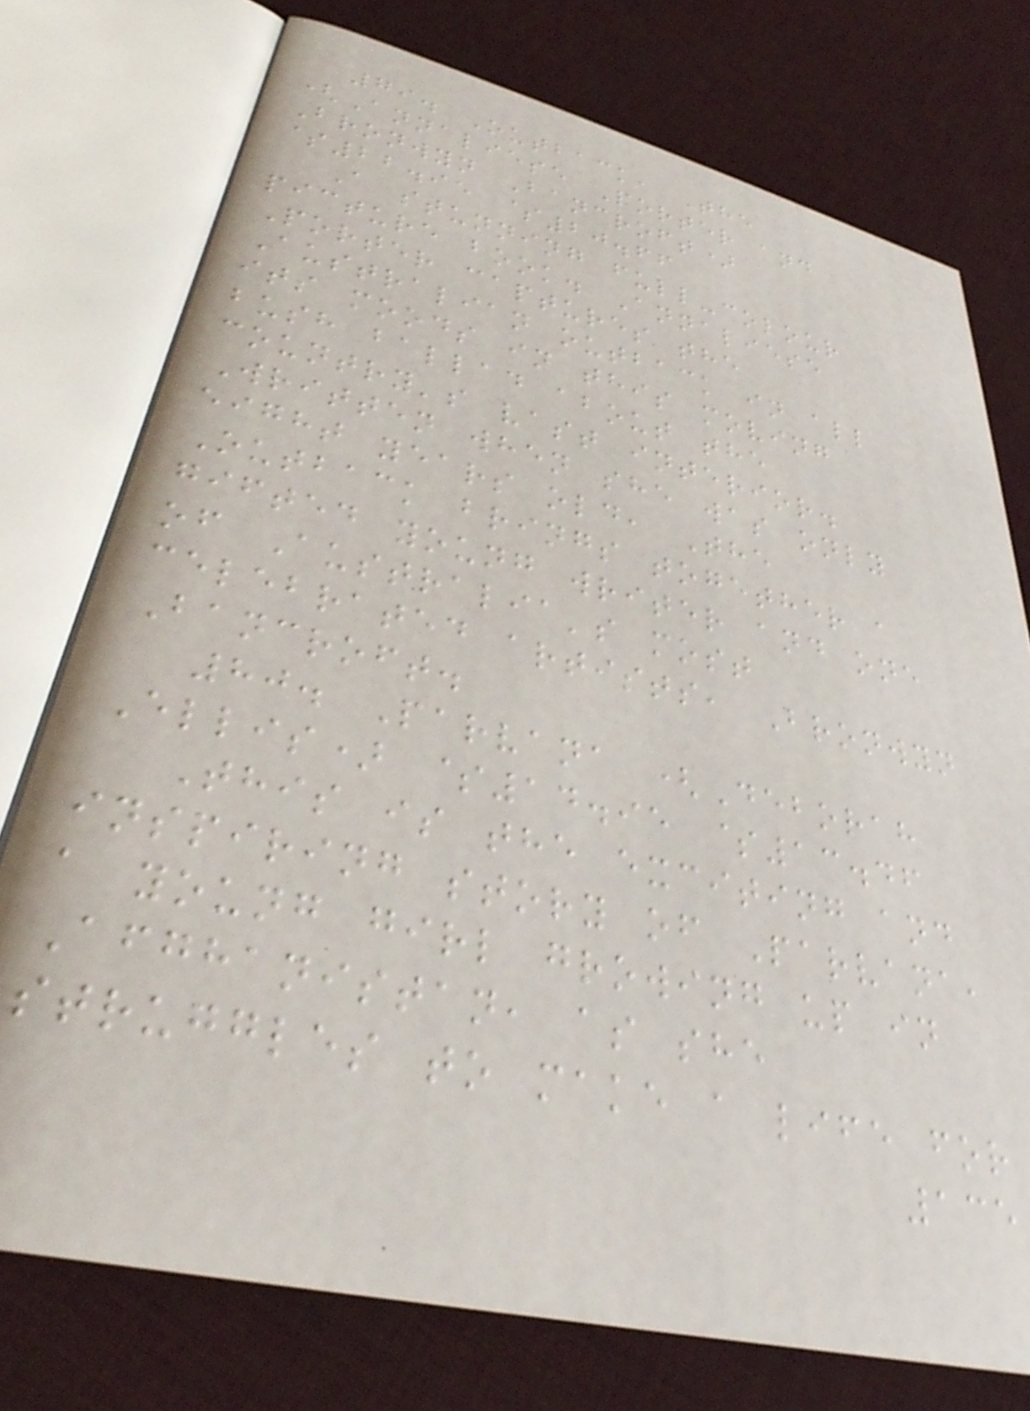79. Outback, The
(Annaliese Porter and
Bronwyn Bancroft)
$22.95 $20.66
A stunning full-colour
picture book. Annaliese
Porter captures the
Australian outback in all
its moods in this moving
bush ballad about the
country's vast interior.
Written when she was only
eight years old, The
Outback brings together a
gifted young writer and one
of Australia's most
celebrated artists, Bronwyn
Bancroft.
80. Parvana (Deborah
Ellis) $14.95 $13.46
This is the exciting and
inspiring story of Parvana,
a young girl growing up in
Afghanistan, as she
struggles to make a life for
135
